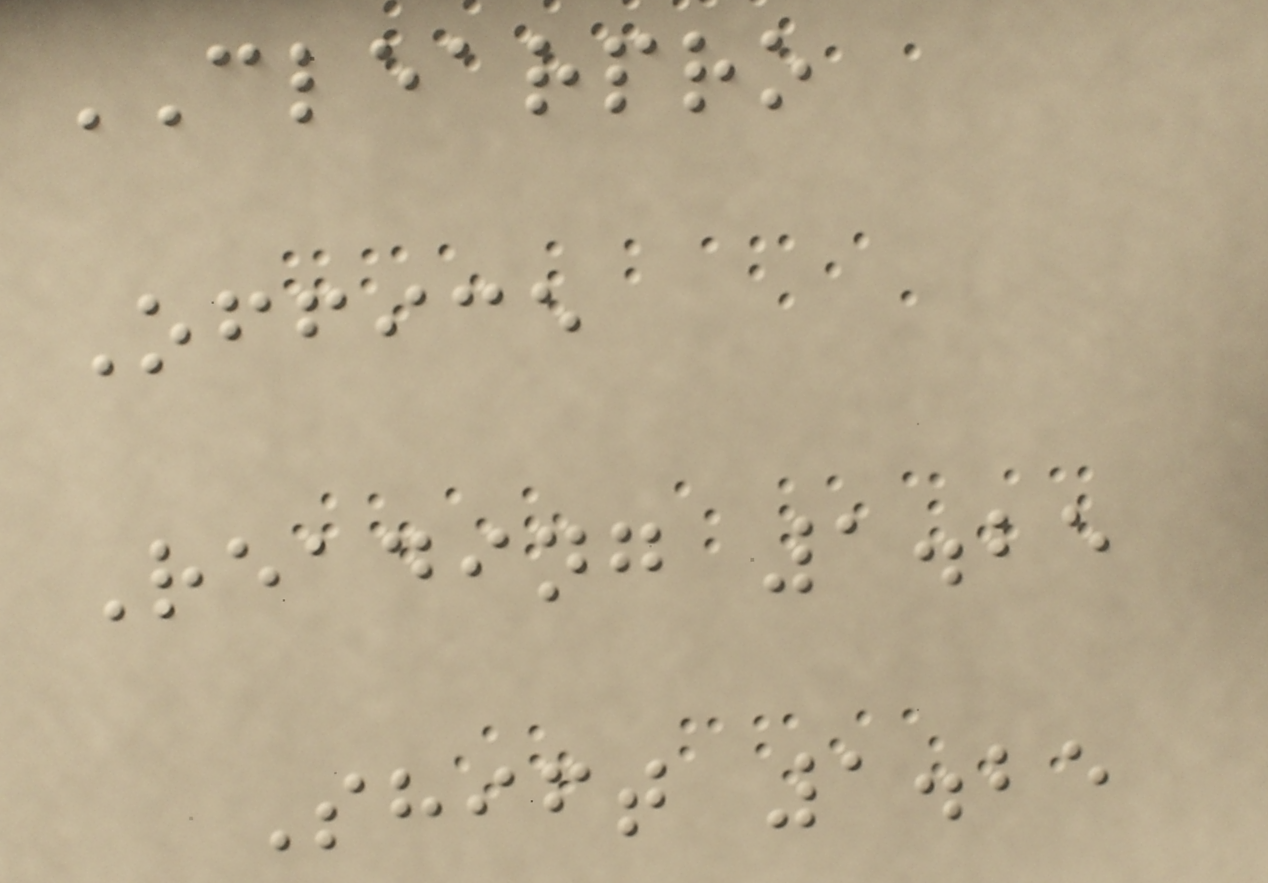CLEARPRO
Office
Reading 1.25
Shift 1.25
